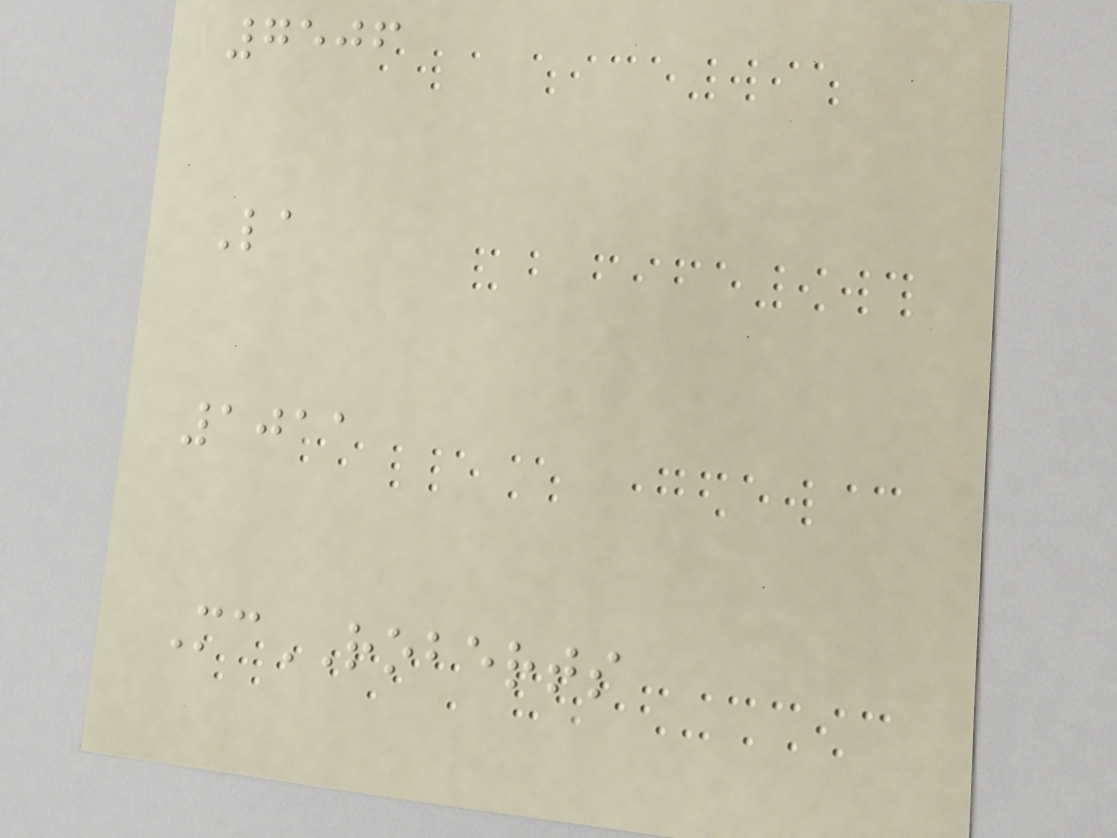7506
La
1011
McROBERTS
